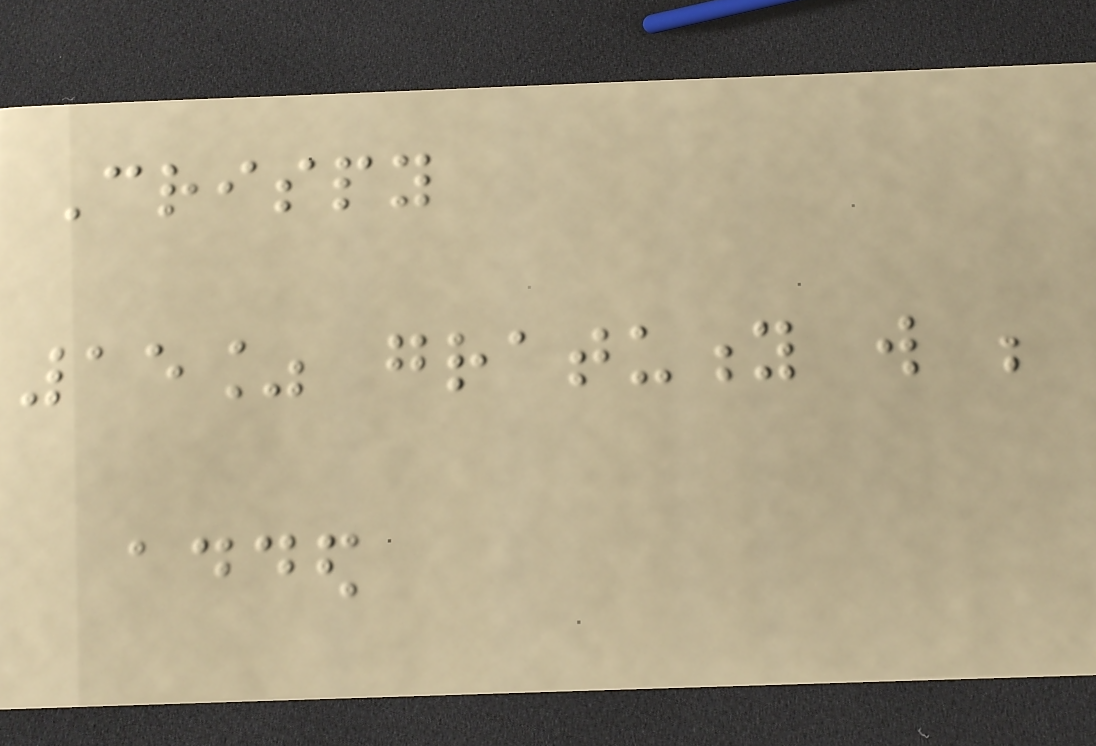Crispy
15% gratuity will be
added
